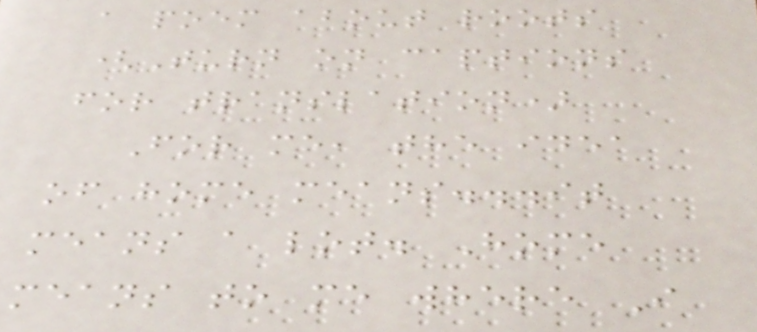a poem about roots
(Turn on captions
for translation)
For me, the idea
of home means...it
means a lot. Home
means to me where I
